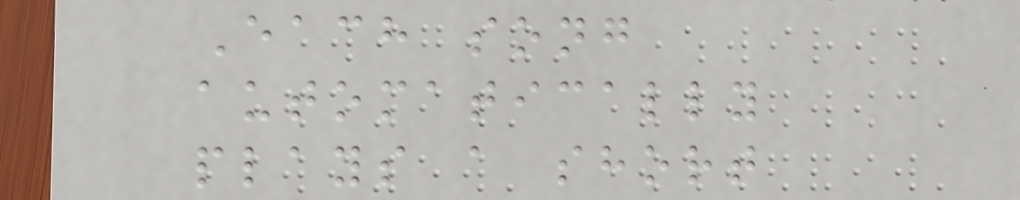Each song
automatically
plays a short
